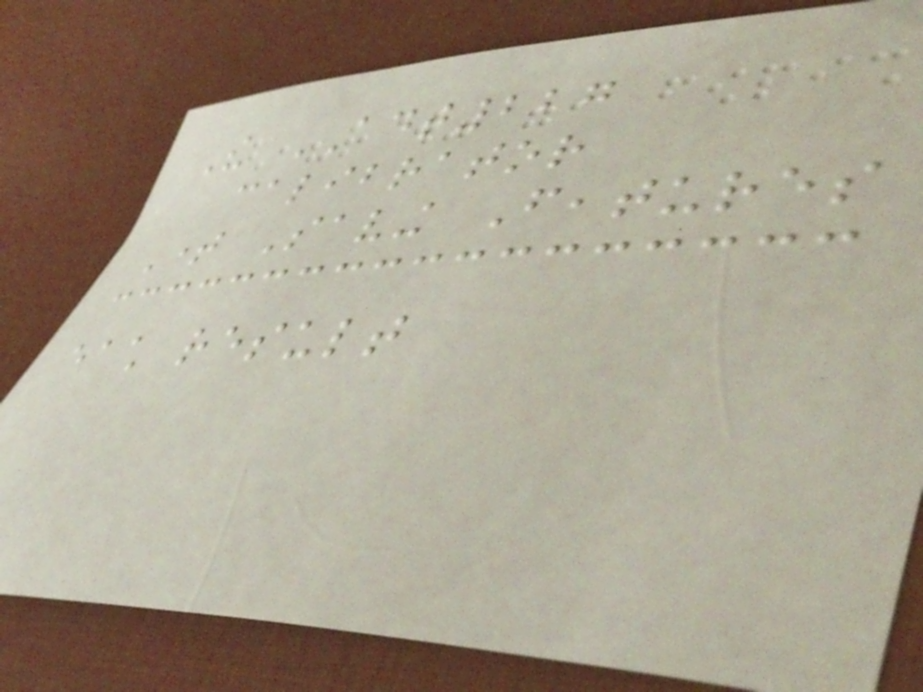The ADT227
calibrator
Time Saving Features
each result
